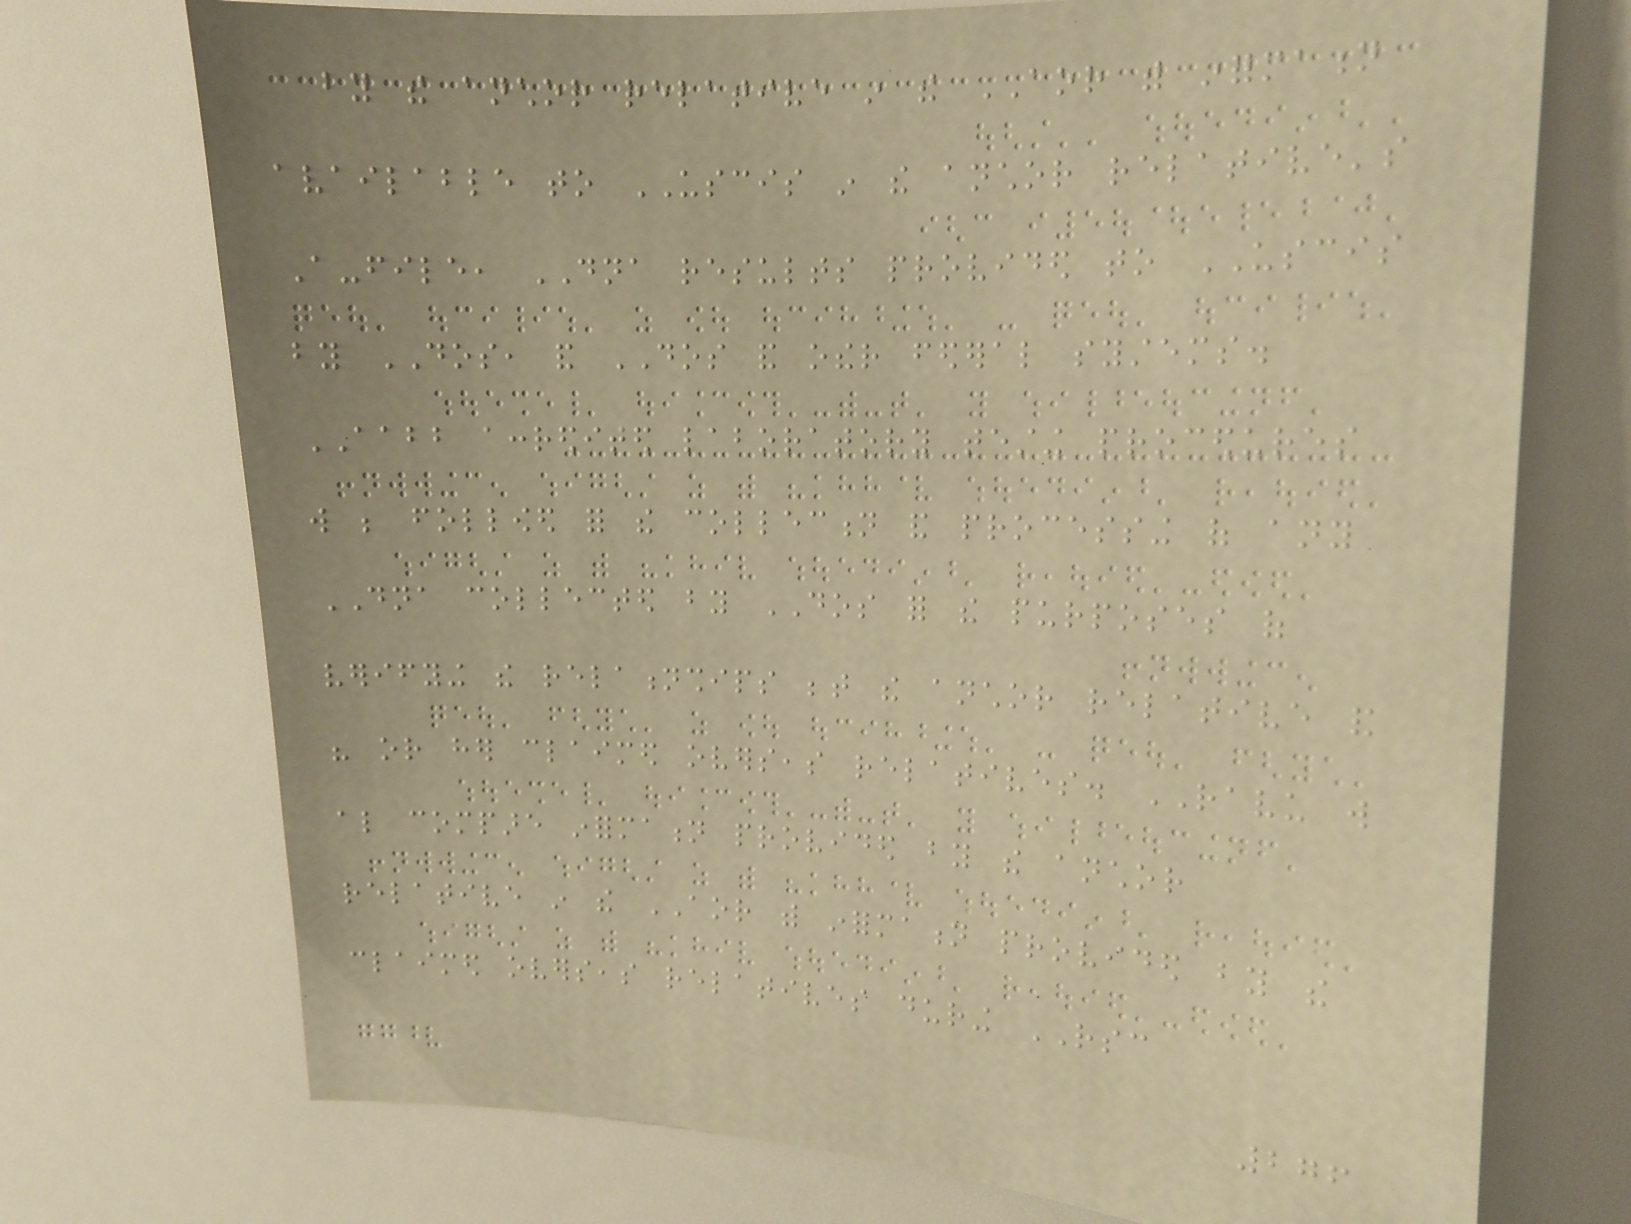by the anchor relative in the AOR with information
available to USCIS in the anchor relative's
A-file, DNA results provided to USCIS
by DOS, and DOS and other federal systems.
AABB accredited laboratory testing procedures
will be followed for the collection and processing of any
DNA collected by DOS for the purposes of
verifying the relationships between the anchor relative and
his or her claimed overseas relatives. RAVU will
also compare information provided by the anchor
relative in the AOR with information provided by the
claimed overseas relatives during RSC
276
